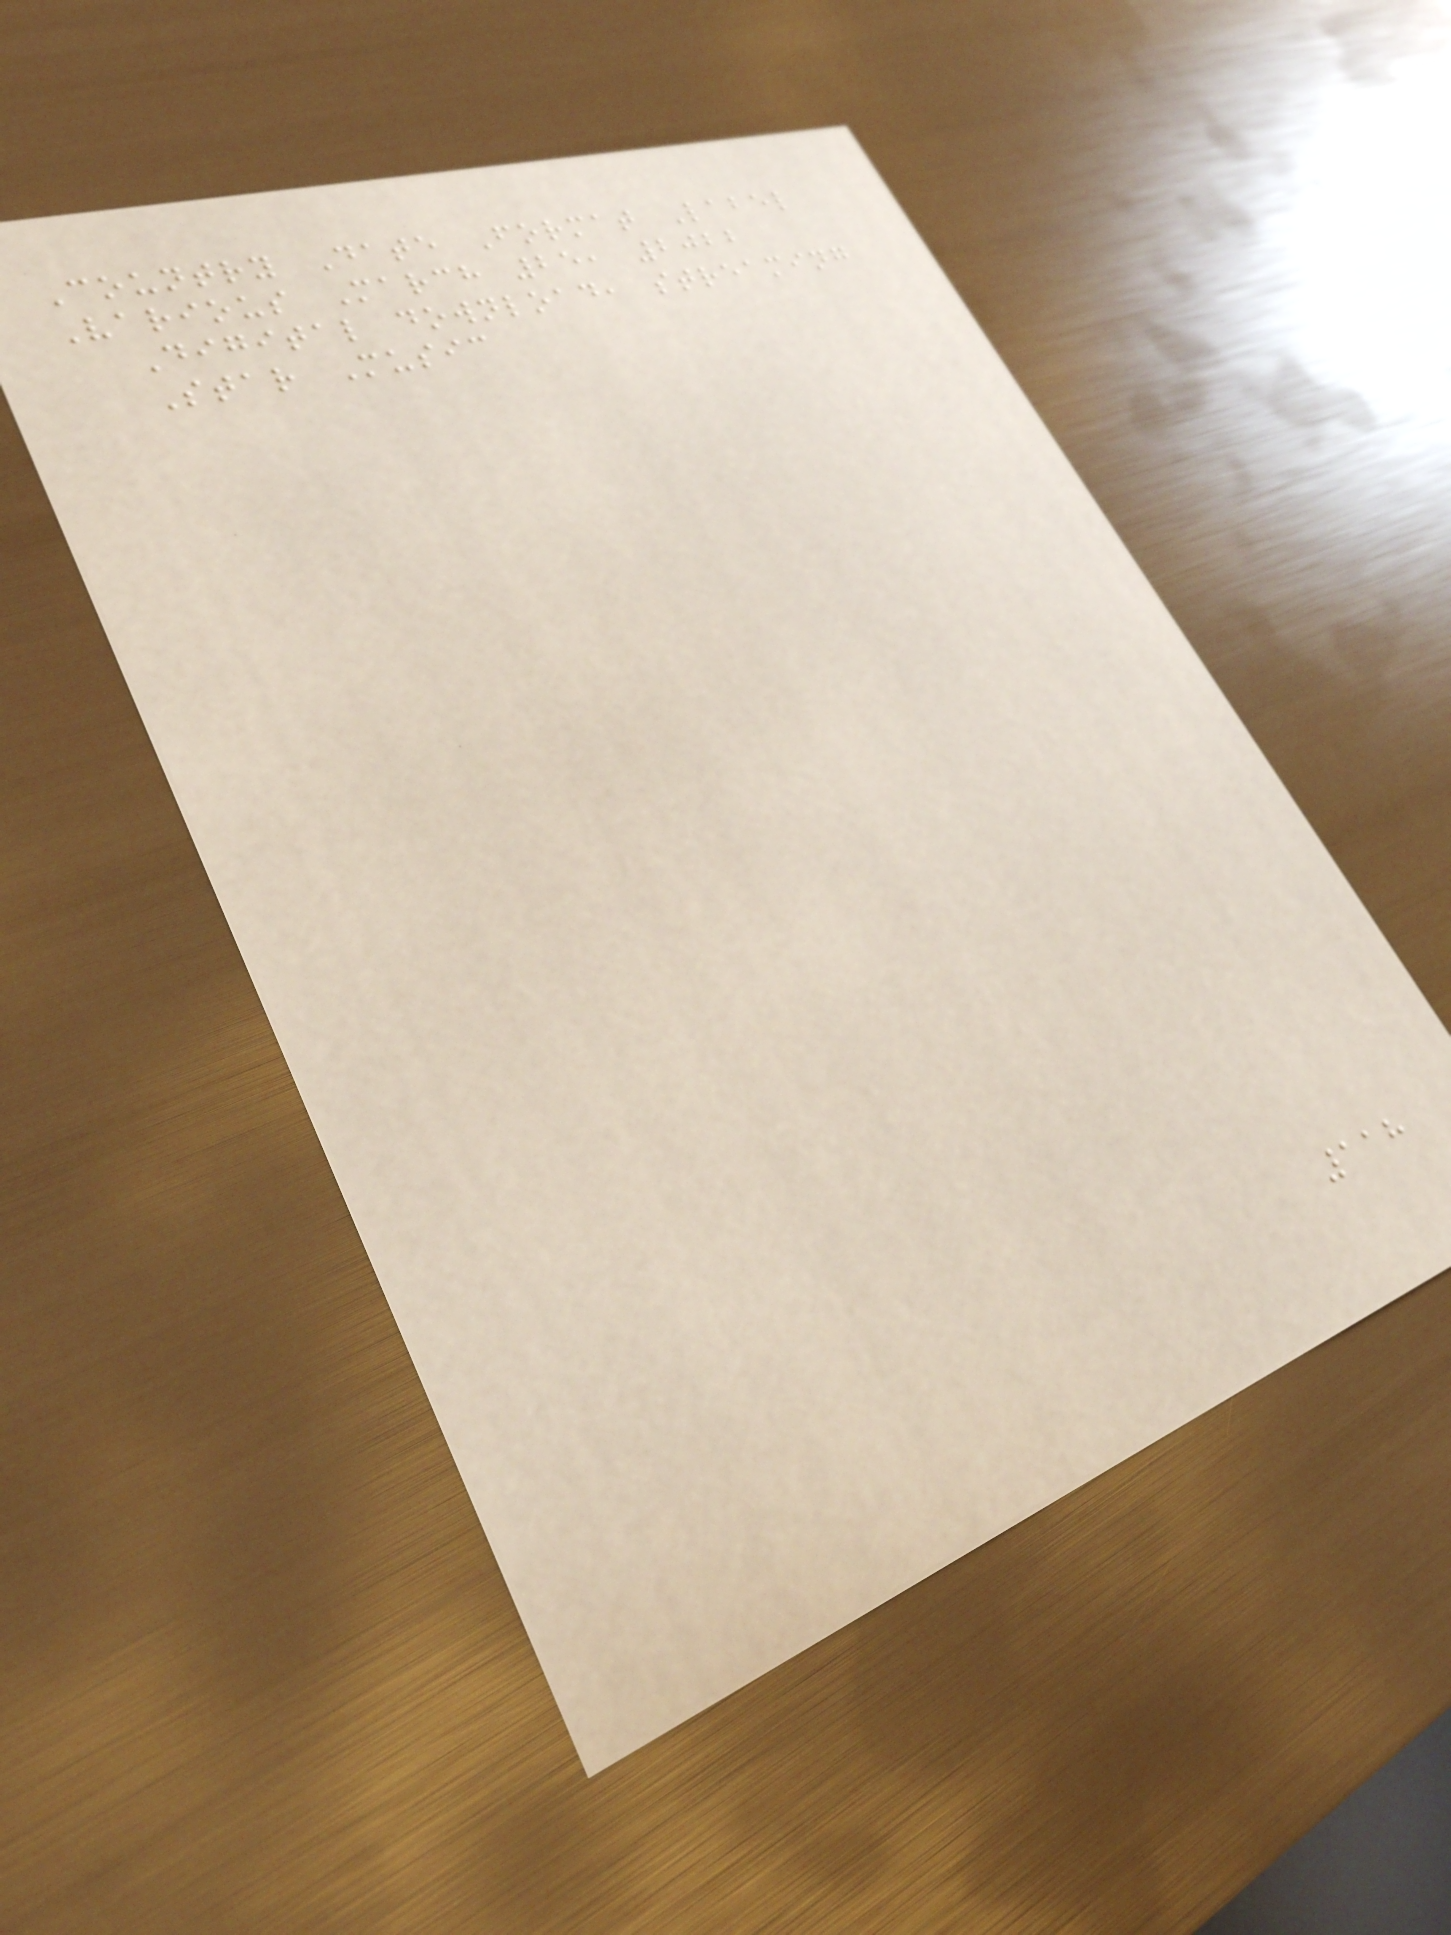Country Date Format Label
Various March 25, 2022
Digital download, streaming
Star Music
118
